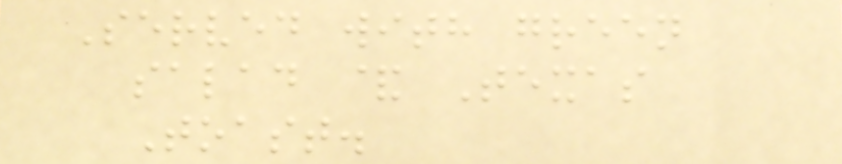Served with green
salad & Texas
Toast.
